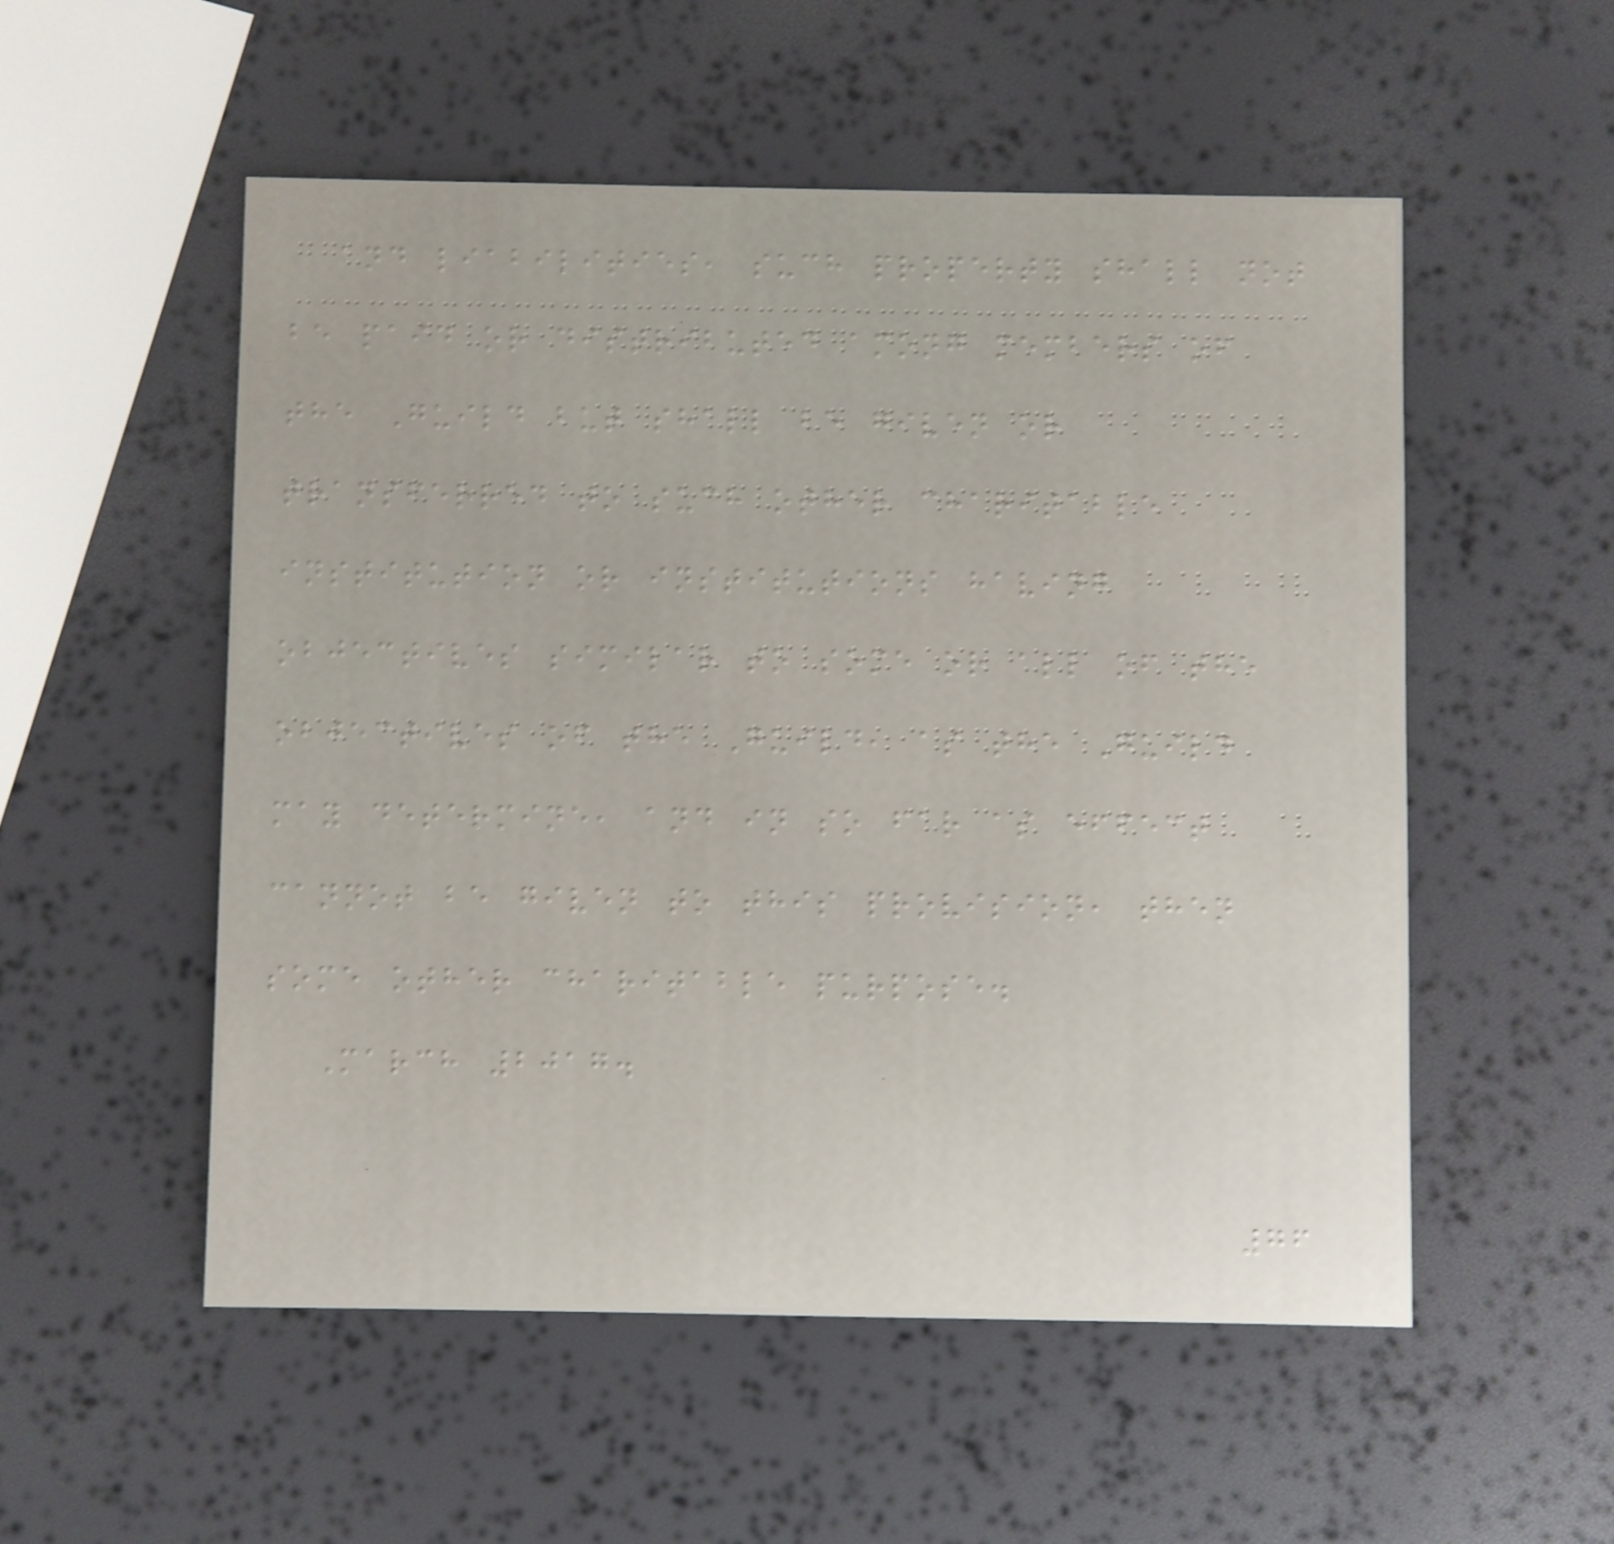and liabilities, such property shall not
be paid or distributed among members of
the Guild but shall be given or
transferred to such other charitable
institution or institutions having
objectives similar to some or all of the
objectives of the Guild, as the Guild
may determine, and in so far as effect
cannot be given to this provision, then
some other charitable purpose.
March 2017.
76
